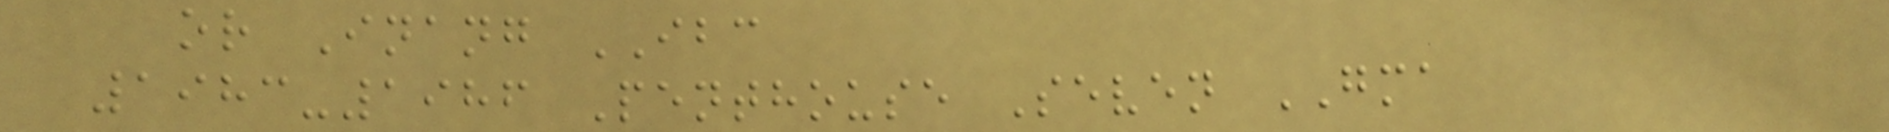or Inang IBC
1983-1986 Penthouse Seven GMA
